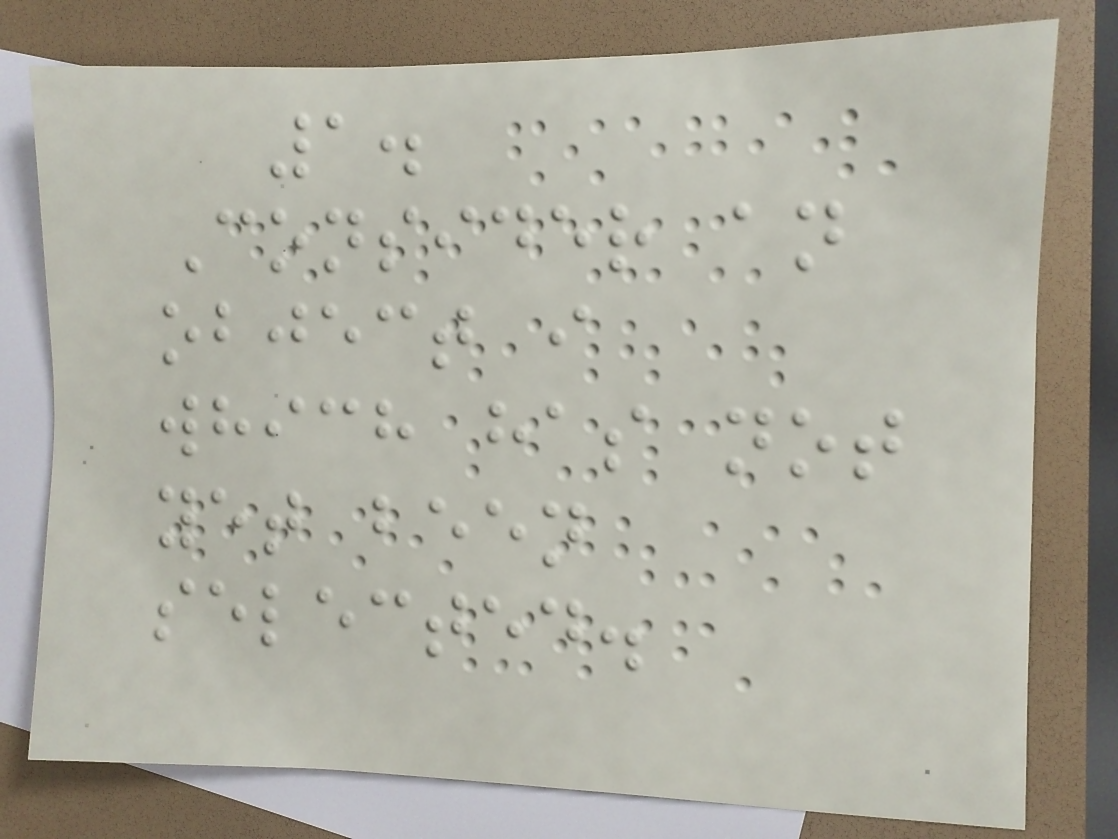1.
Consider an
object i
which has not
yet been
selected.
